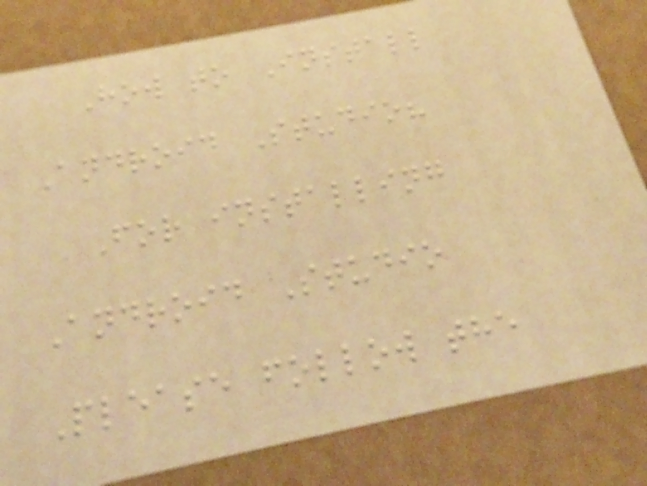How to Install
Android Studio?
For installing
Android Studio
Please follow the
